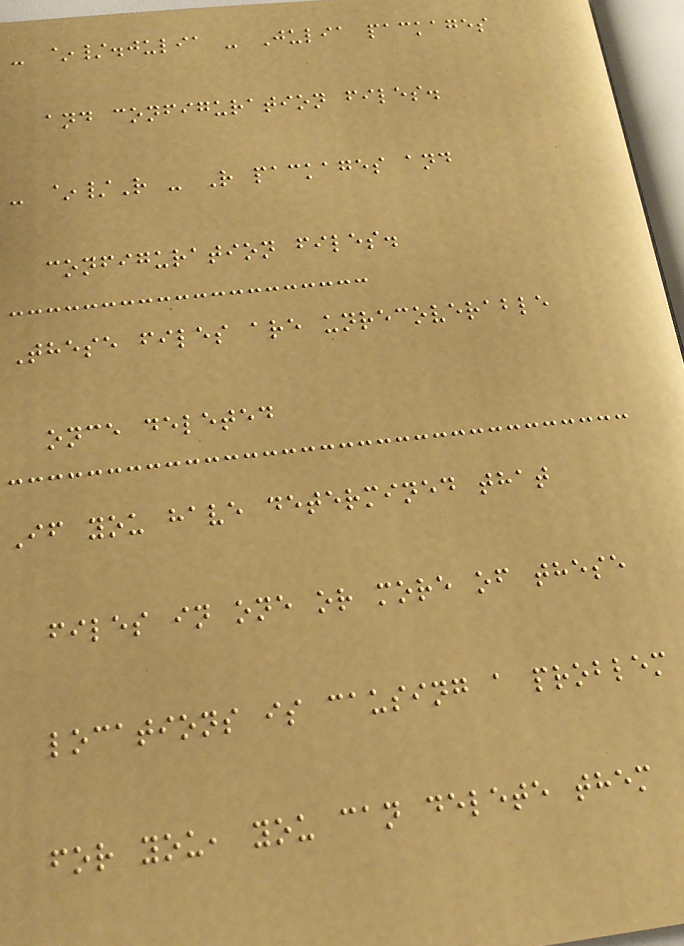- ~/.julia - Julia packages
and configuration files.
- ~/R - R packages and
configuration files.
These files are unrecoverable
once deleted
If you have determined that
files in one or more of these
locations is causing a problem
for you, you can delete them
